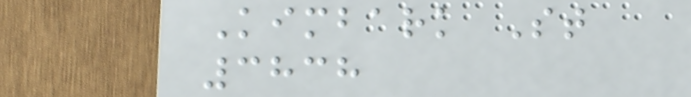Kimbark St
3838
